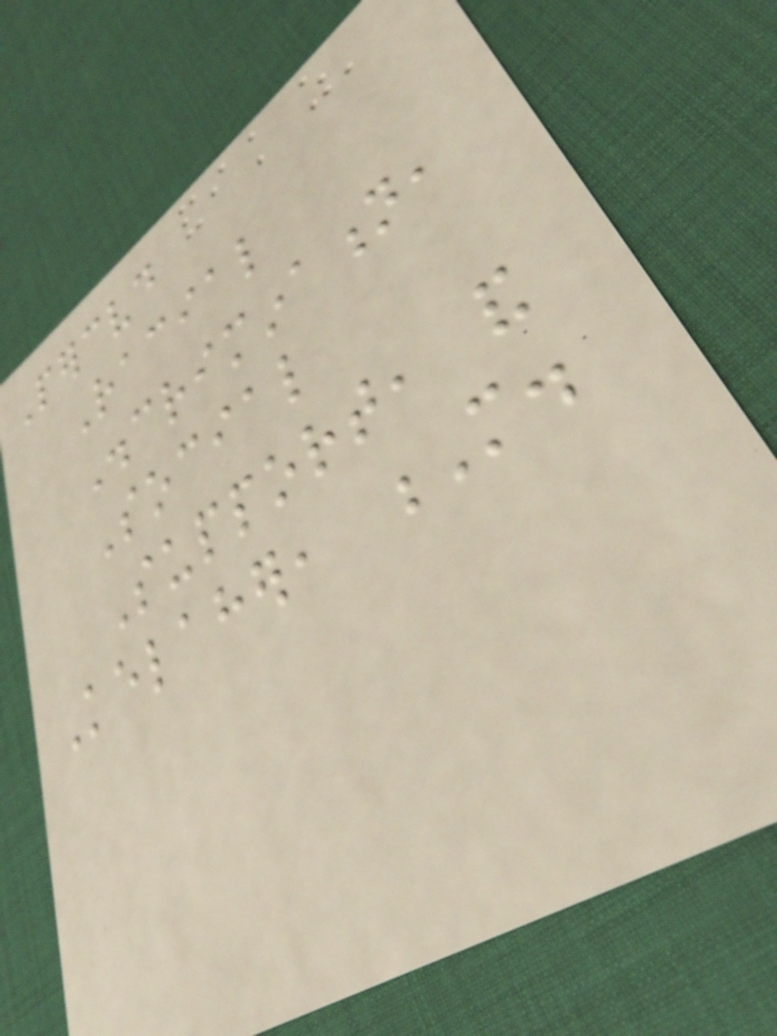Perceived
Racial
Discrimination,
Social
Support, and
Kelaher, M.
